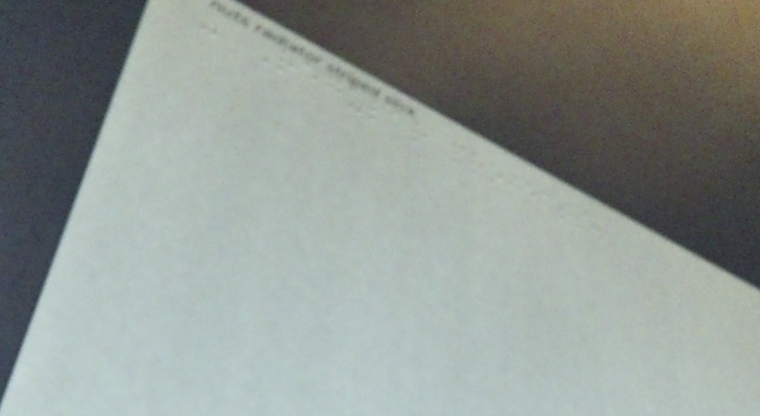- Regular projects.
